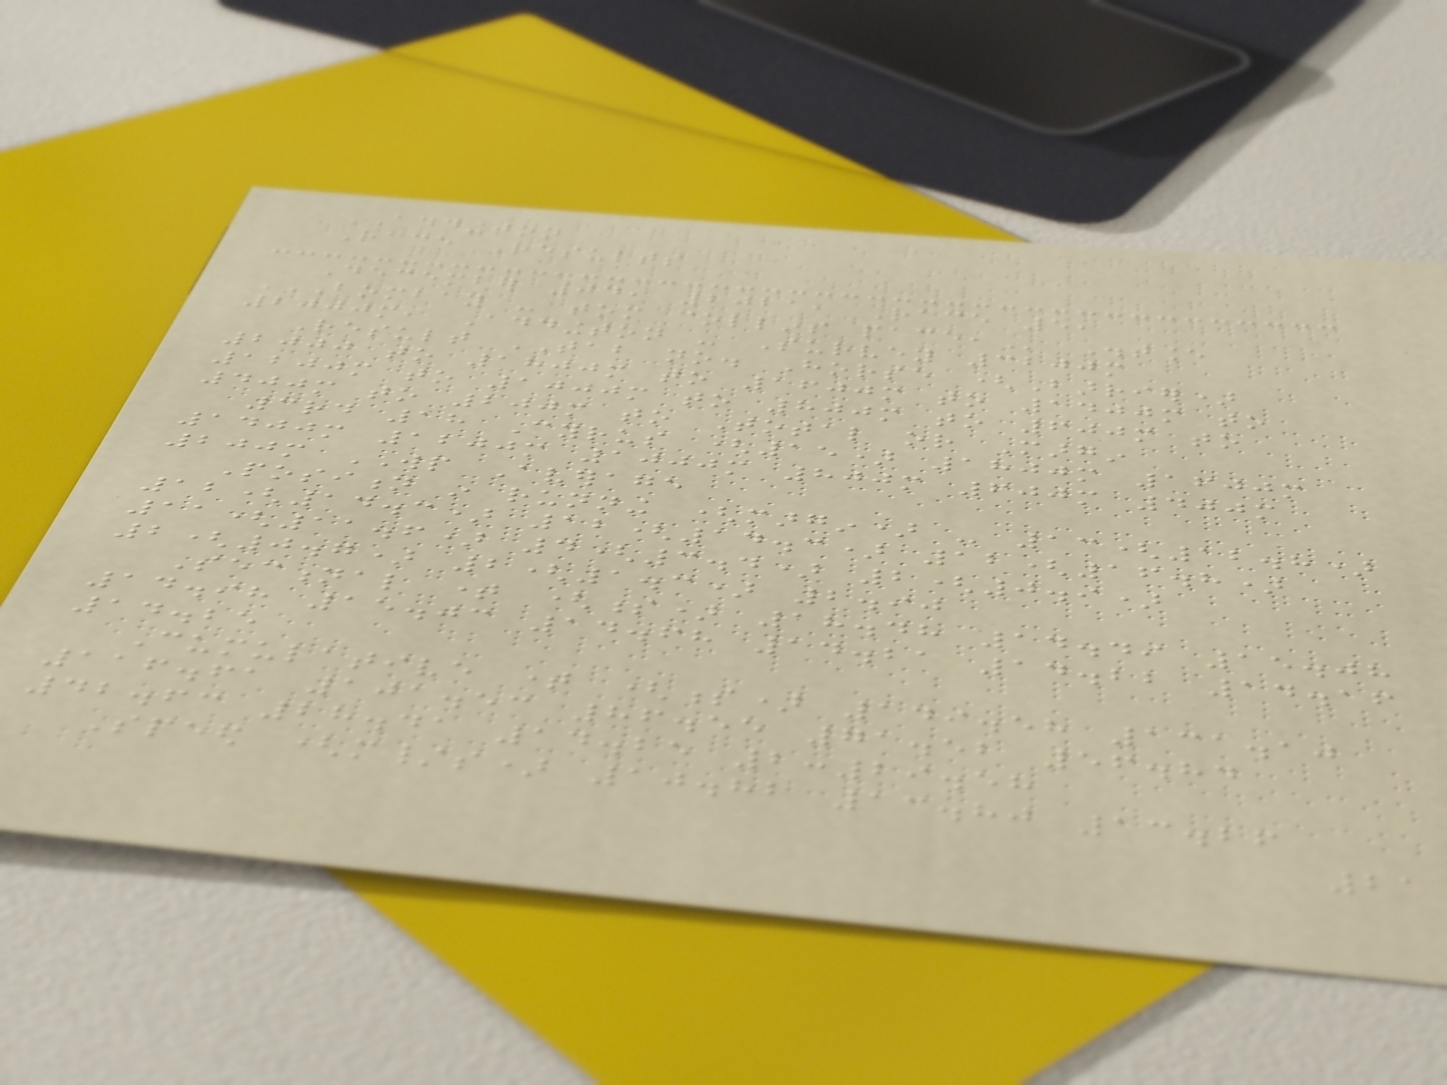ADDINGTON
Race Results
December 04, 2021, Race 5,
BOMBAY - TOM COLLINS PACE, Distance
2000m, Addington - Survey 3200m
Result TAB no. Horse (Barrier)
2000 to 1800m to 1600m to 1400m to
1200m to 1000m to 800m to 600m to
400m to 200m to Total or Margin
3rd 18 Cyrus (15) 1800m 1600m
1400m 1200m 1000m 800m 600m 400m
200m WP Average
Position in running (margin) - 13(12.8)
12(14.3) 12(14.3) 12(16.8)
11(11.6) 4(3.4) 2(0.9)
2(0.7) 2(1.3) 2.90
Sectional time (s) 18.48 14.49 15.08
14.98 15.03 14.68 14.21 14.22 14.16
14.25
Cumulative time (s) 149.58 131.10
116.61 101.53 86.55 71.52 56.84
42.63 28.41 14.25 2:29.58
Speed (m/s) 10.82 13.80 13.26
21
